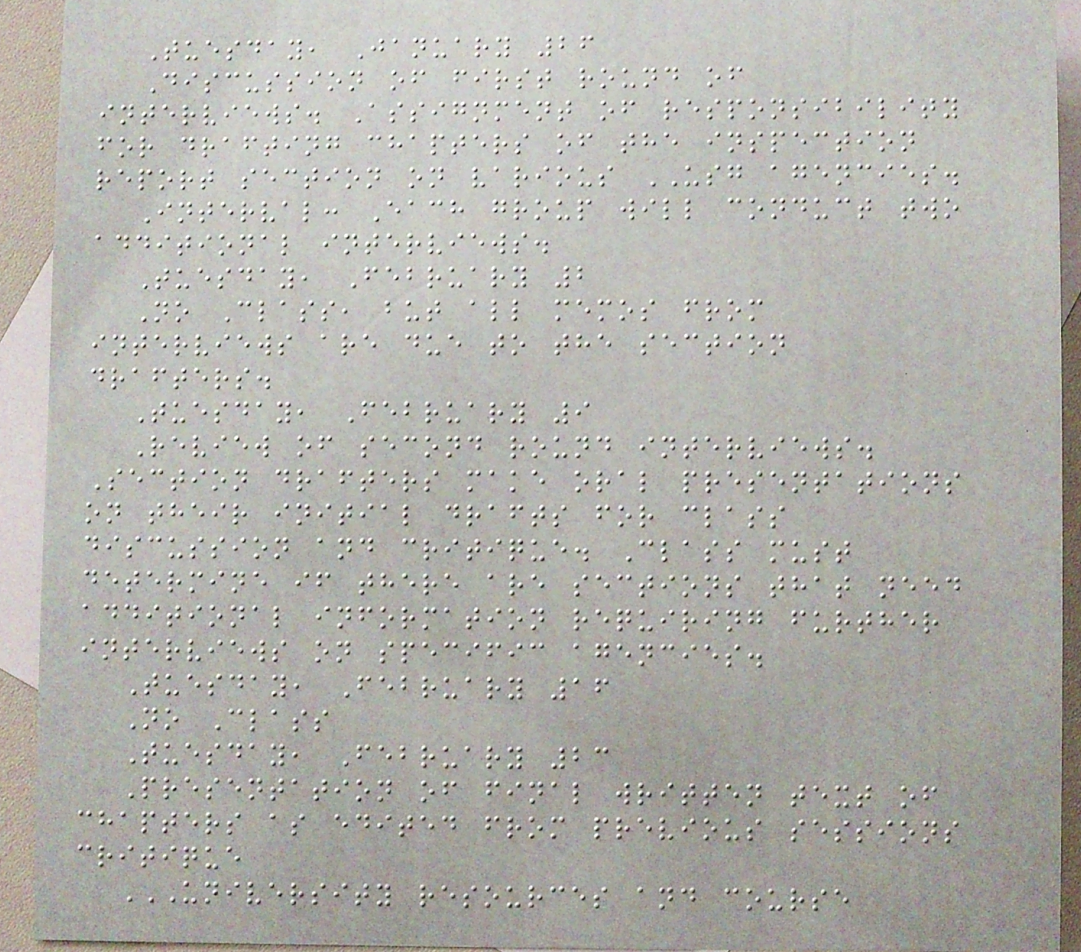Tuesday, January 26
Discussion of first round of
interviews. Assignment of responsibility
for drafting chapters of the inspection
report section on various USG agencies.
Interval: Each group will conduct two
additional interviews.
Tuesday, February 2
No Class, but all memos from
interviews are due to the section
drafters.
Tuesday, February 9
Review of second round interviews.
Section drafters make oral presentations
on their initial drafts for class
discussion and critique. Class must
determine if there are sections that need
additional information requiring further
interviews on specific agencies.
Tuesday, February 16
No Class
Tuesday, February 23
Presentation of final written text of
chapters as edited from previous sessions
critique
UNIVERSITY RESOURCES AND COURSE
